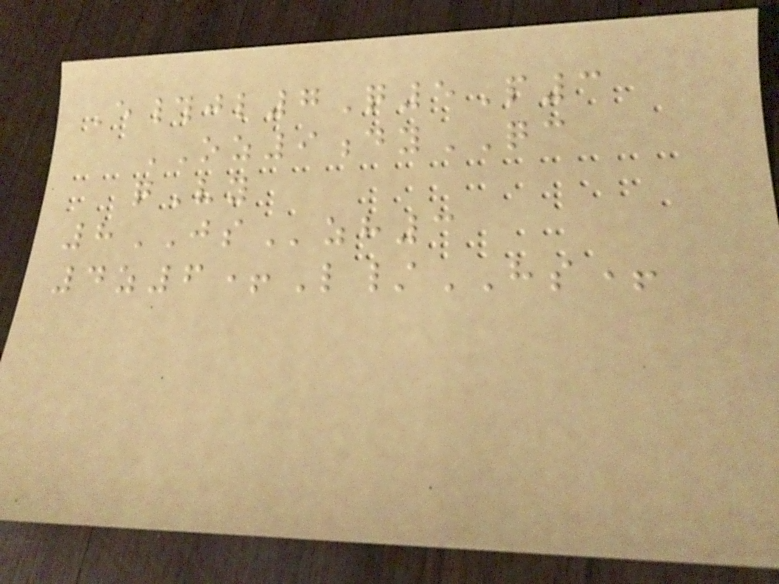E#jl7Q5P3
OZ9dyQC
qVy
8JSzh3
4z6+L/HS+
